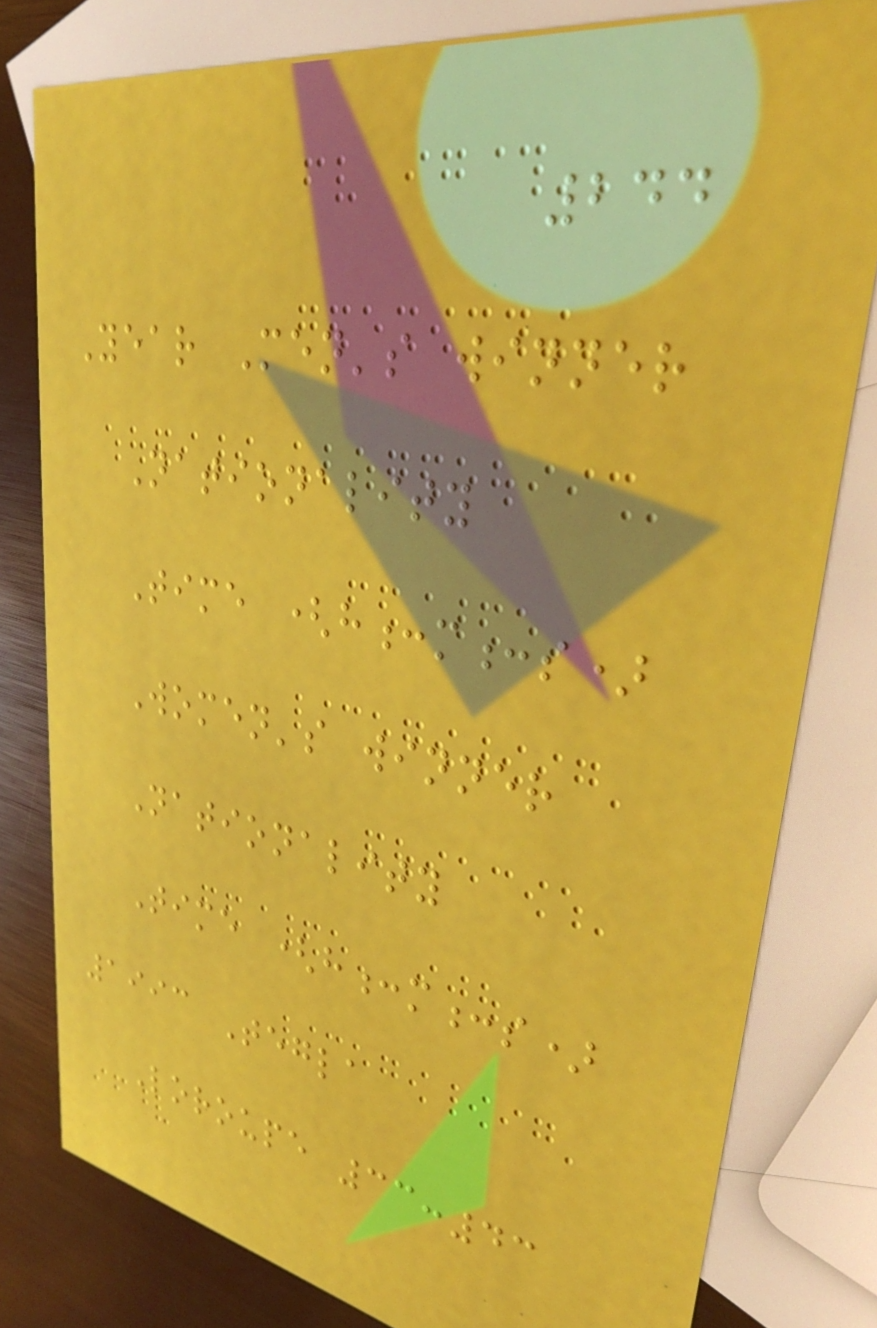244
Year Men's winner
Nationality
Time (h:m:s)
Women's winner
Nationality
Time (h:m:s)
1993 Tegla
Loroupe 33:43
